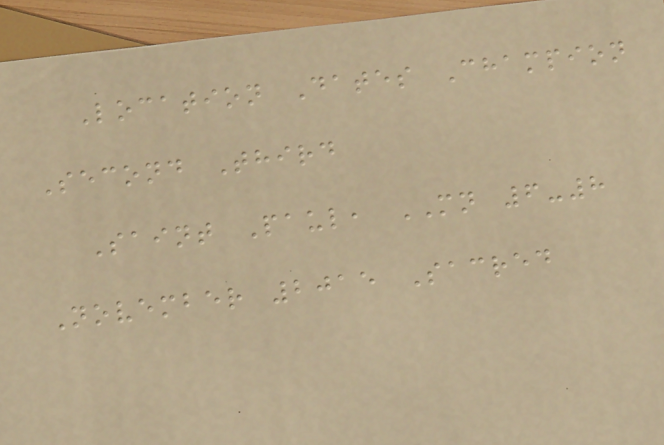Location Dates Champion
Second Third
Saint Paul, MN 6-8
November 2015 Sacred
